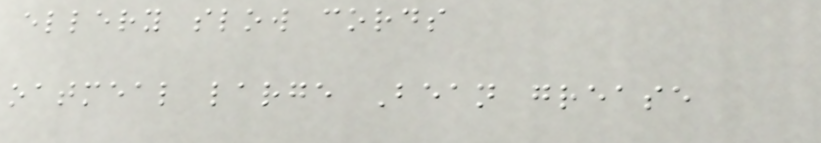ellery slow cords
oatmeal large Bean grease
